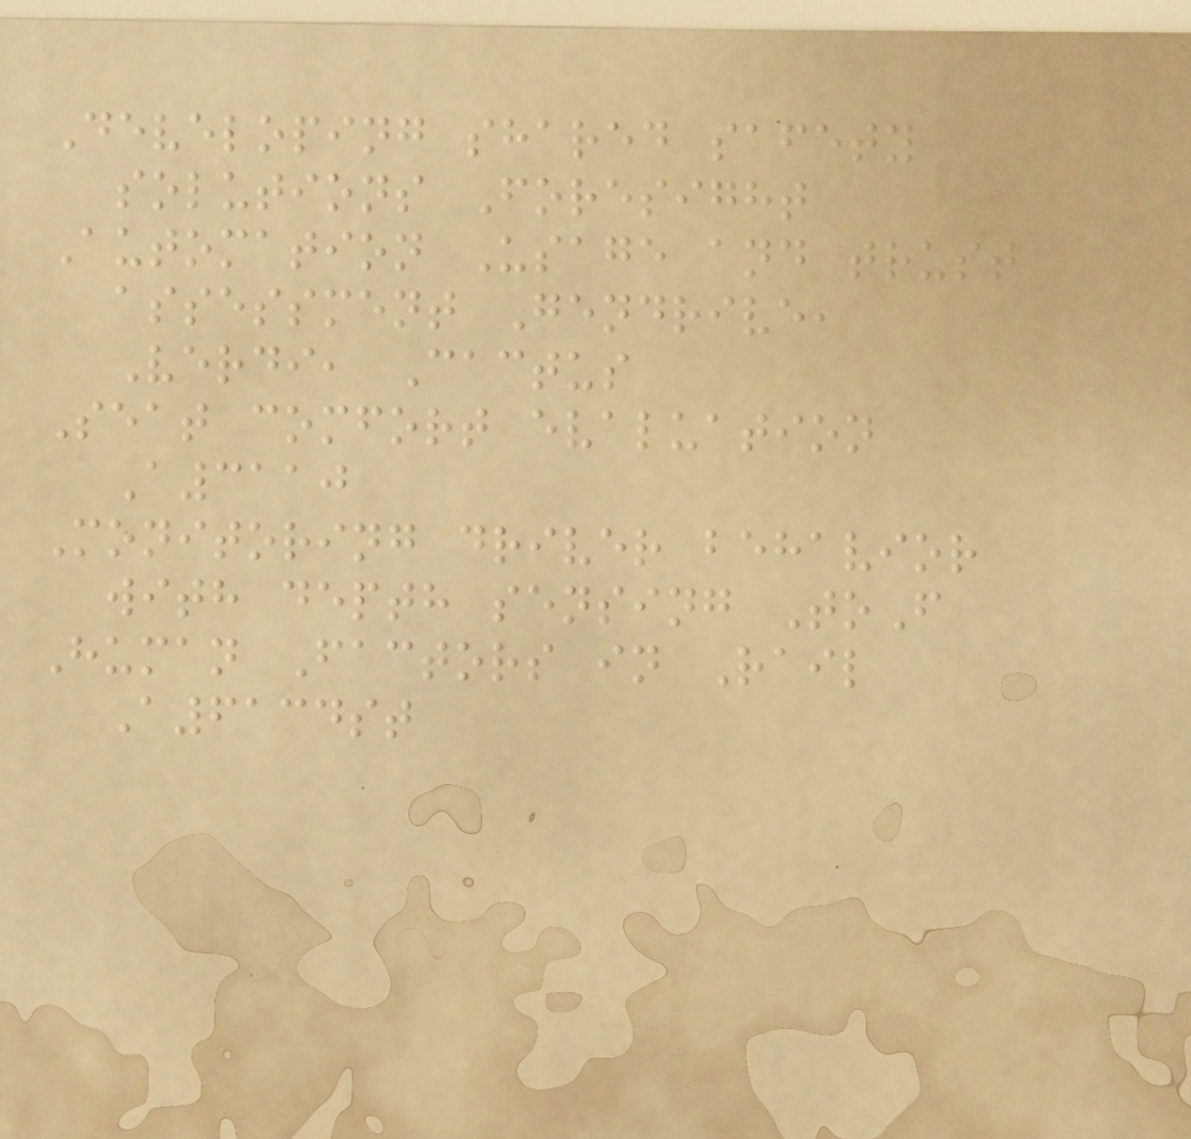Developing shared safety
solutions Foresight
Automation Usage and trust
assessment Gendrive,
Verdi, Cactus
Seat comfort evaluation
A3110
Monitoring driver behavior
with depth sensing ToF
Human Factors in Rail
A6134st
